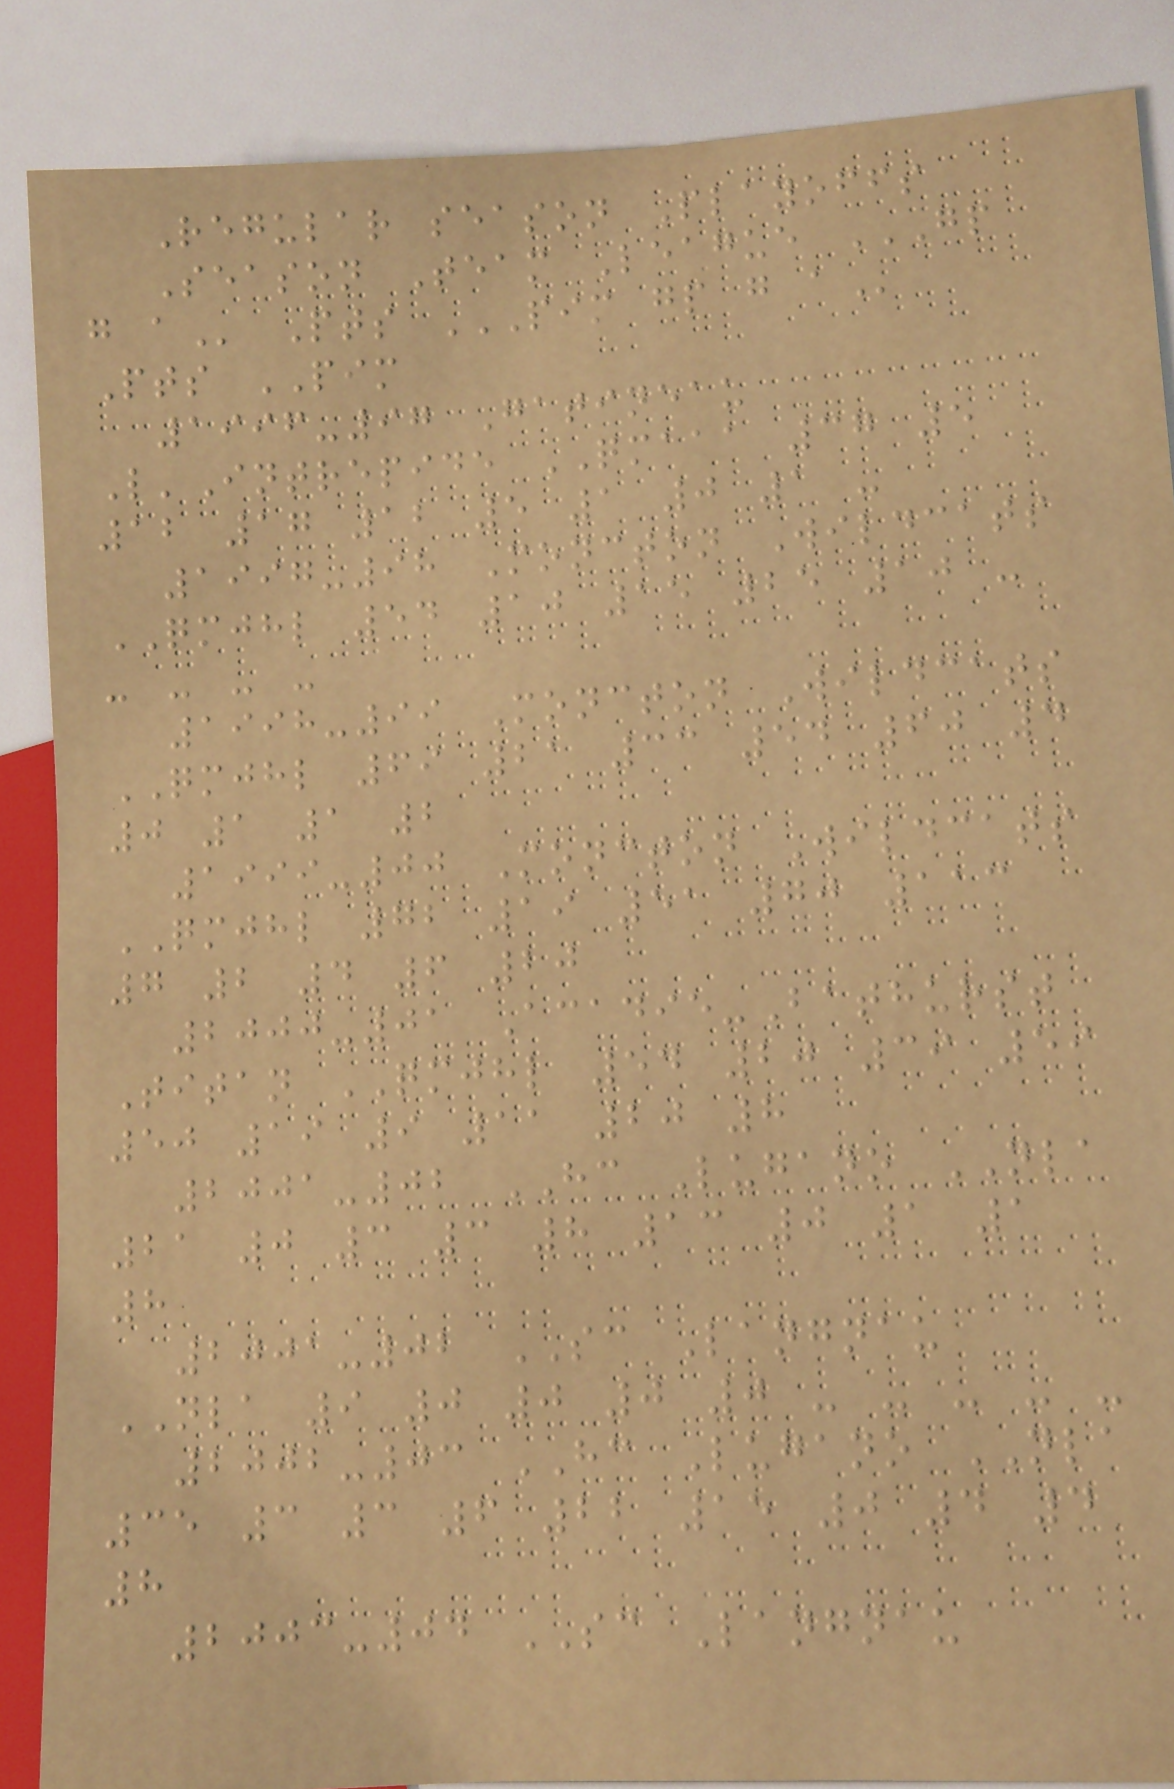Regular season Playoffs
Season Team League GP
G A Pts PIM GP G A
Pts PIM
1996-97 Gatineau
L'Intrepide QMAAA 37 5
12 17 12 5 1 0 1 -
1997-98 Moncton Wildcats
QMJHL 54 10 15 25 10 -
- - - -
1998-99 Moncton Wildcats
QMJHL 69 21 33 54 60 4
0 1 1 2
1999-00 Moncton Wildcats
QMJHL 72 19 51 70 113
7 2 4 6 20
2000-01 Acadie-Bathurst
Titan QMJHL 54 20 39 59
50 19 9 11 20 8
2001-02 HC Lugano NLA
21 0 3 3 8 13 0 1 1
8
2001-02 SC Langnau
NLA 9 0 0 0 0 - - - - -
2002-03 HC Lugano NLA
35 3 3 6 22 15 0 4 4
8
2003-04 SC Langnau
